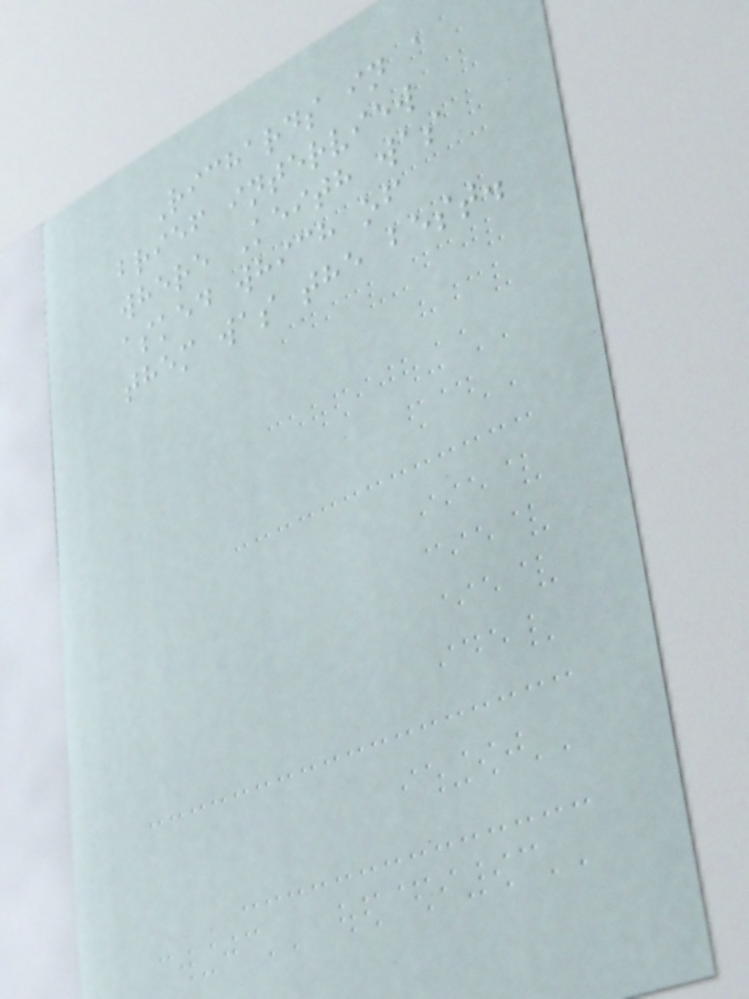Richards in a
brief interview
where Keith was
asked which of
them was the best.
